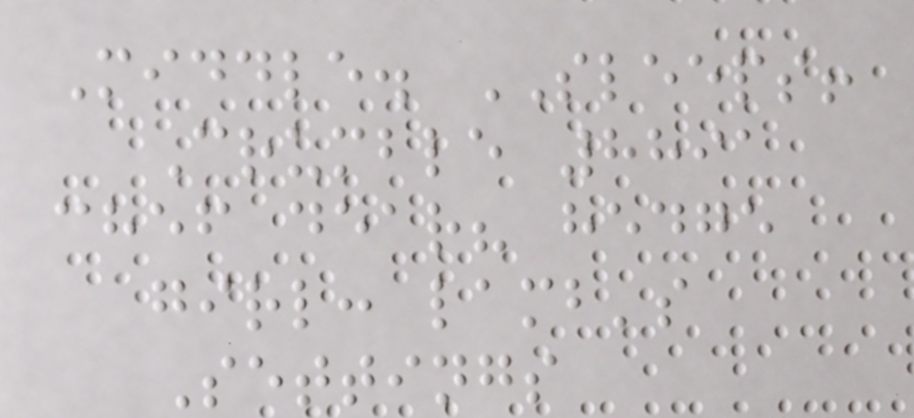Middle. SLEEPS!
Crumble 8891
chef dear? hedge
girl: lamb's
Settings
